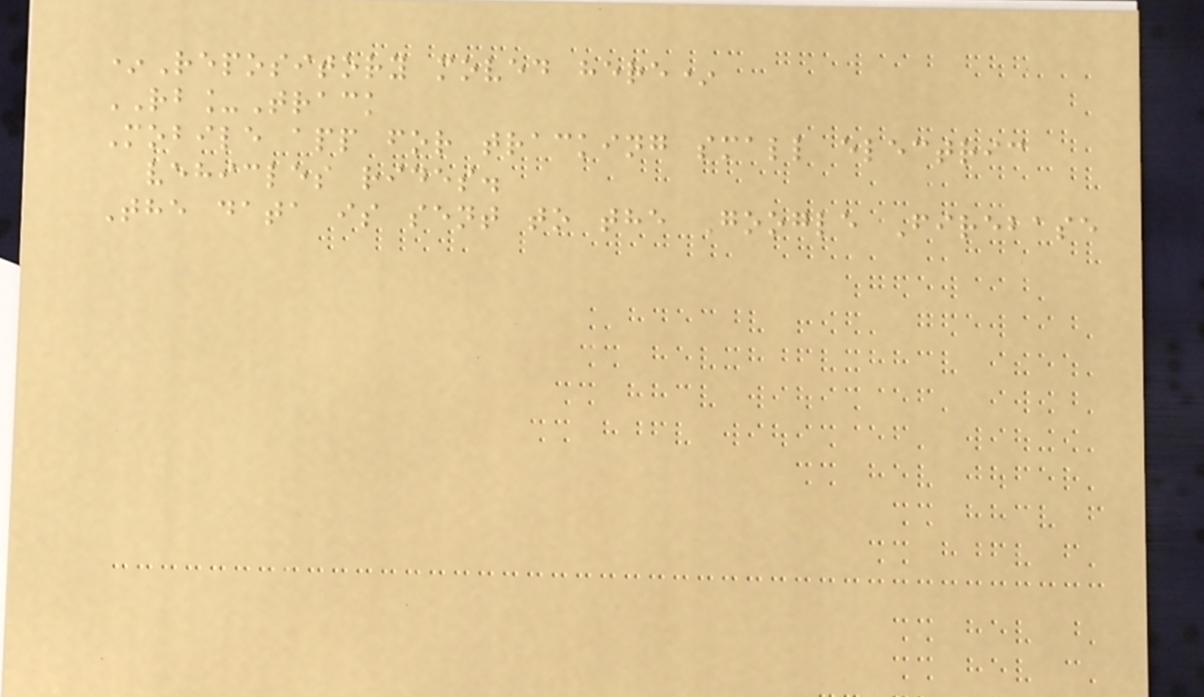*Repository moved here*
RB_Track
Mobile app for tracking small electric
vehicles rides.
The data is sent to the Google Firebase
